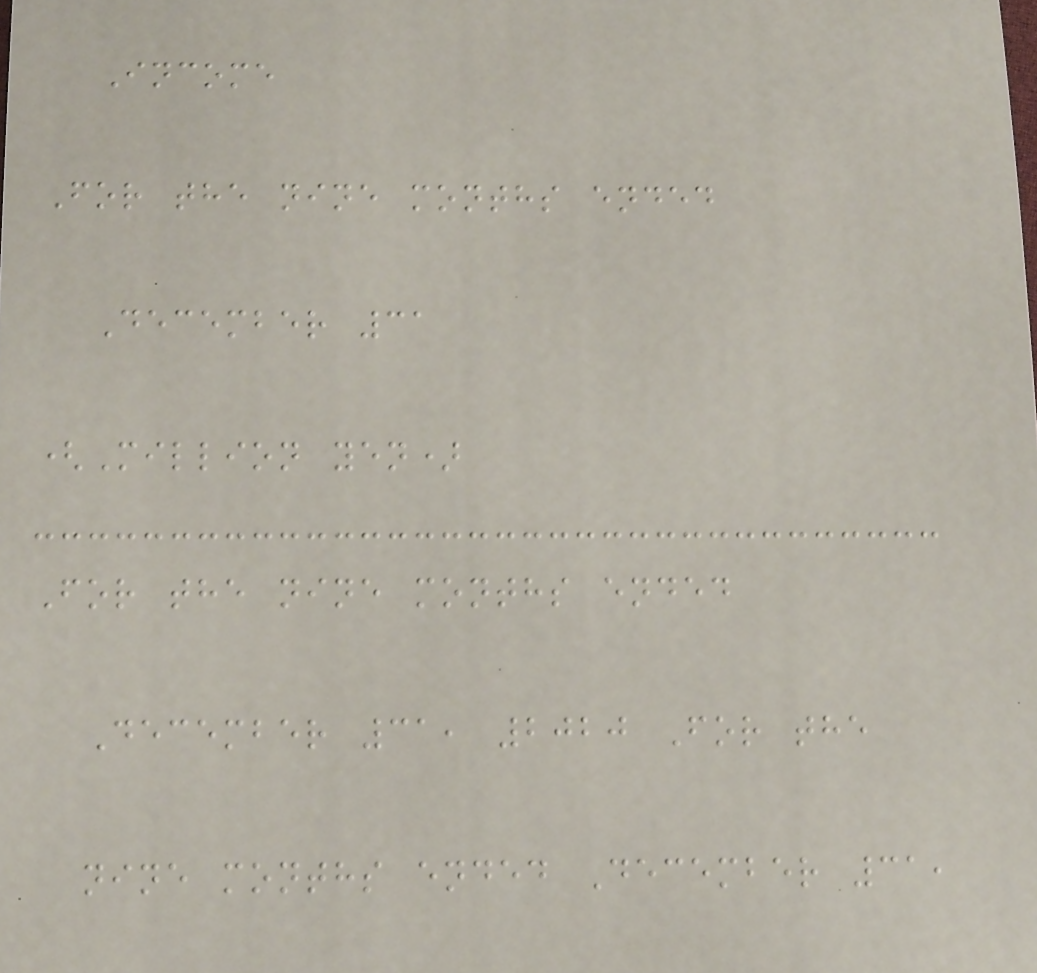Income
For the nine months ended
December 31
(Million yen)
For the nine months ended
December 31, 2020 For the
nine months ended December 31,
